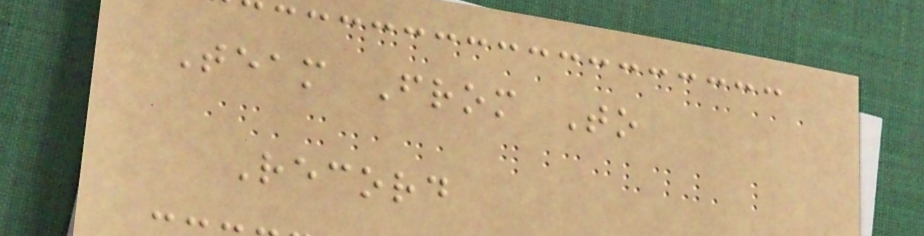Team From To
Record
